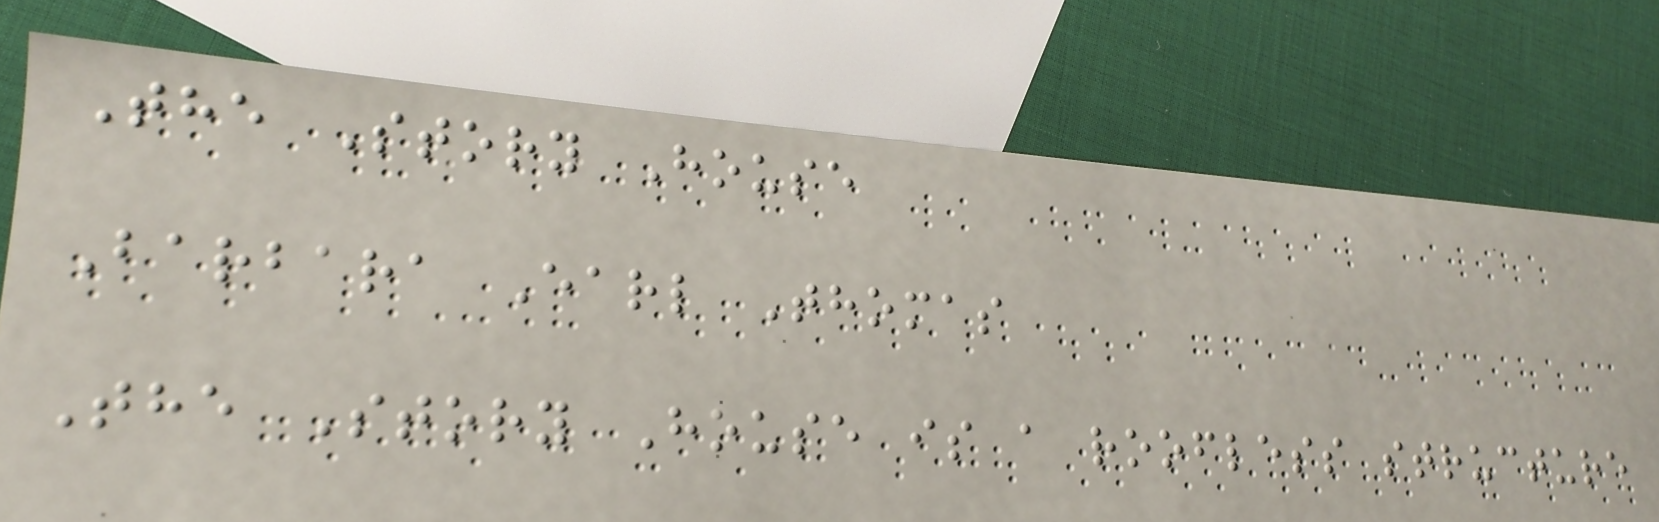The Story House
Barbara Earl Thomas
The Story House is a roofless structure
